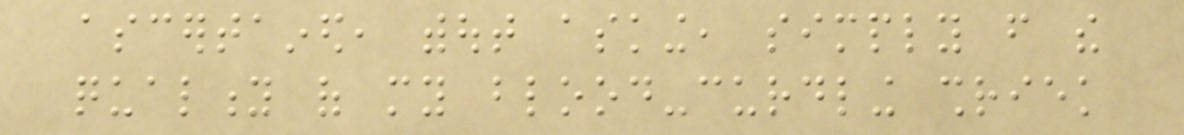ascertained, without asking, simply from the
quality of my blood-curdling shriek
